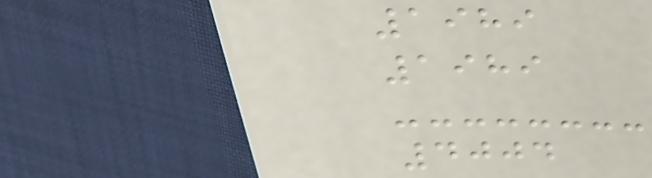1989
1989
4004
